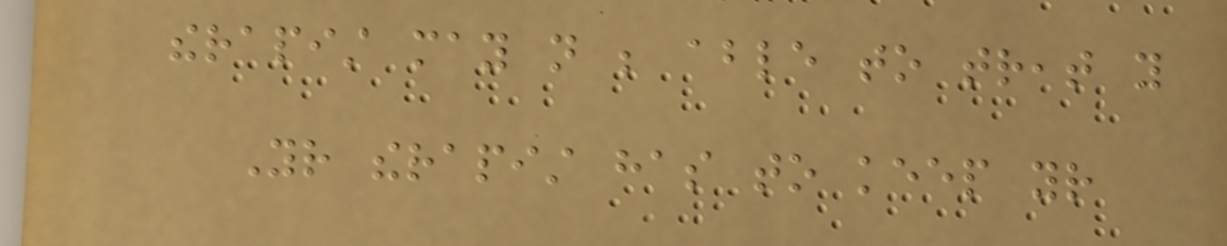therapist may not be able to treat you
Your therapist has to keep your
